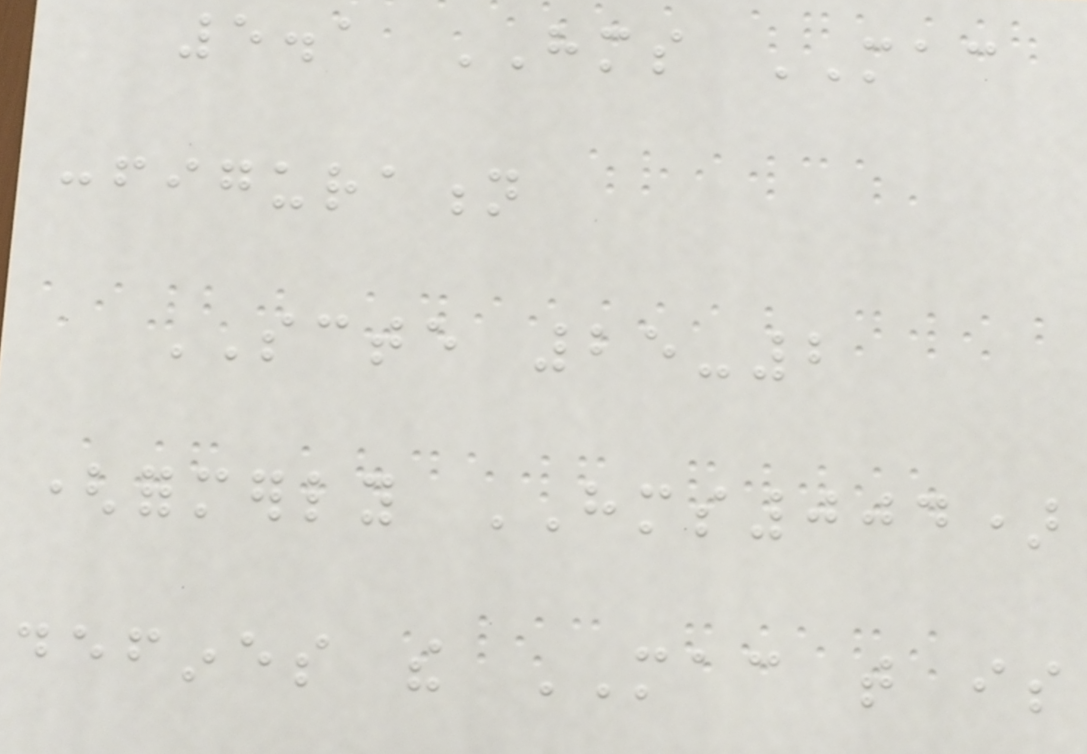5.1 HMS MAC
configuration
SCTE 25-2
(formerly HMS004)
defines the MAC that is
